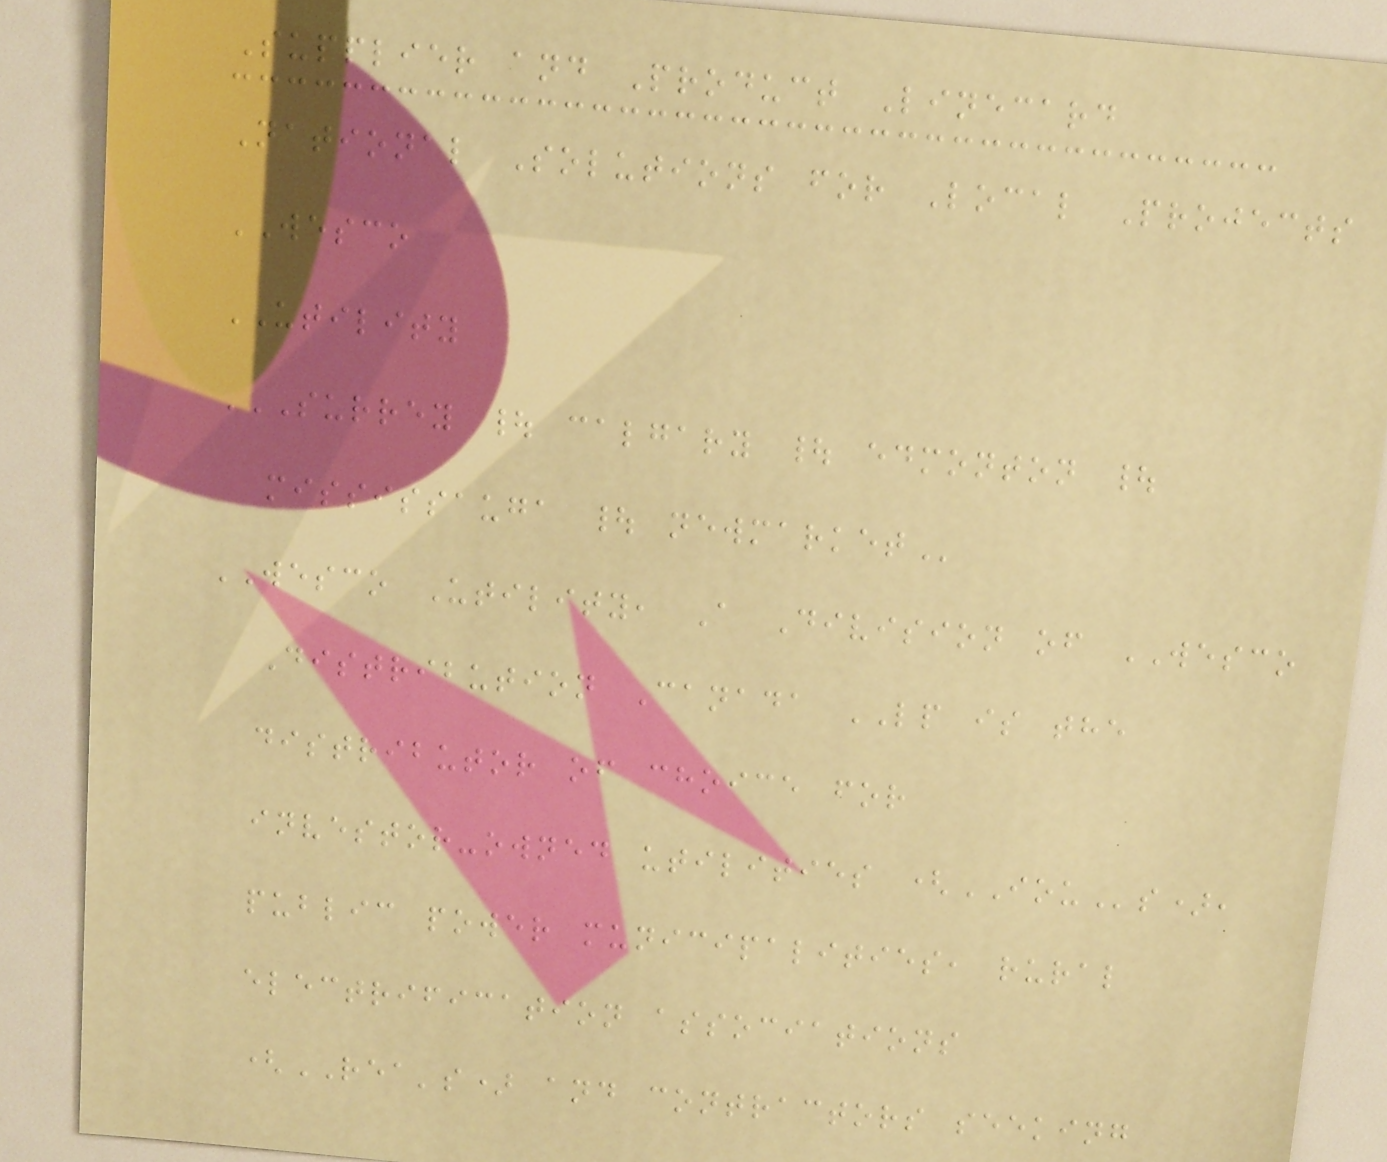Supplier and Product Linecard
National Solutions for Local Projects
WESCO
UTILITY
SURREY | CALGARY | EDMONTON |
MISSISSAUGA | NEWMARKET
WESCO Utility, A Division of WESCO
Distribution Canada LP is the
distributor of choice for
investor-owned utilities (IOUs),
public power municipalities, rural
electrification associations
(REA's) and contractors seeking
